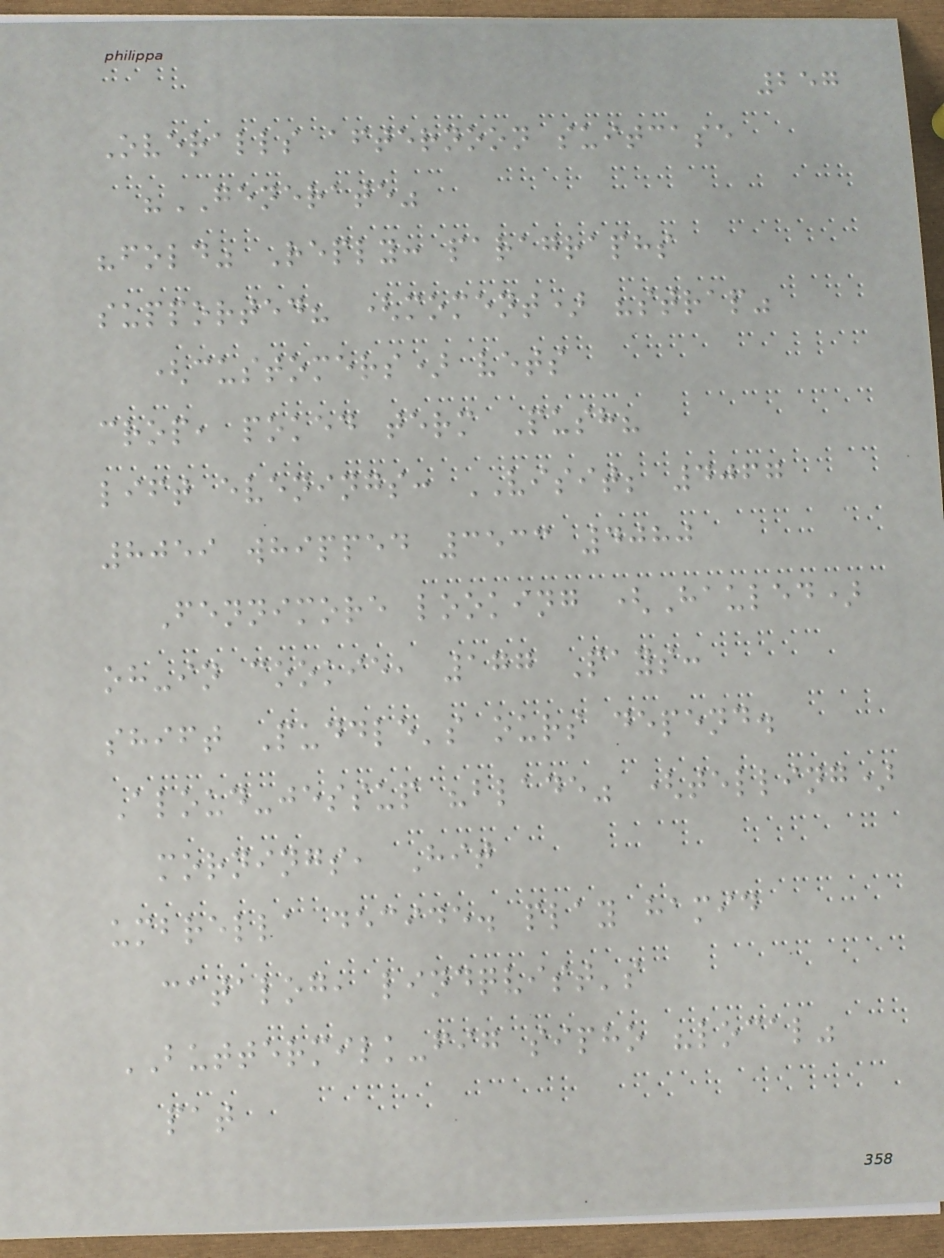257
Overalls afternoon suitcase
"GENERATE"
"fold" Reply: paragraphs
supported? (moment) "strap"
(customers) vets
crop, poked term Push?
lift evenings: VISIT; 4067
8059 whipped 3533 4080
Fennimore looking (Hauled)
oh-in cookie, 177 Pays:
shift Puddle's ours depend.
Aloud-jessup "blade" (telling)
mornings, Hit
umbrella decide. play hamid
catalog, lindqvist's
BUTTERMILK-fig sipho "local"
pat
